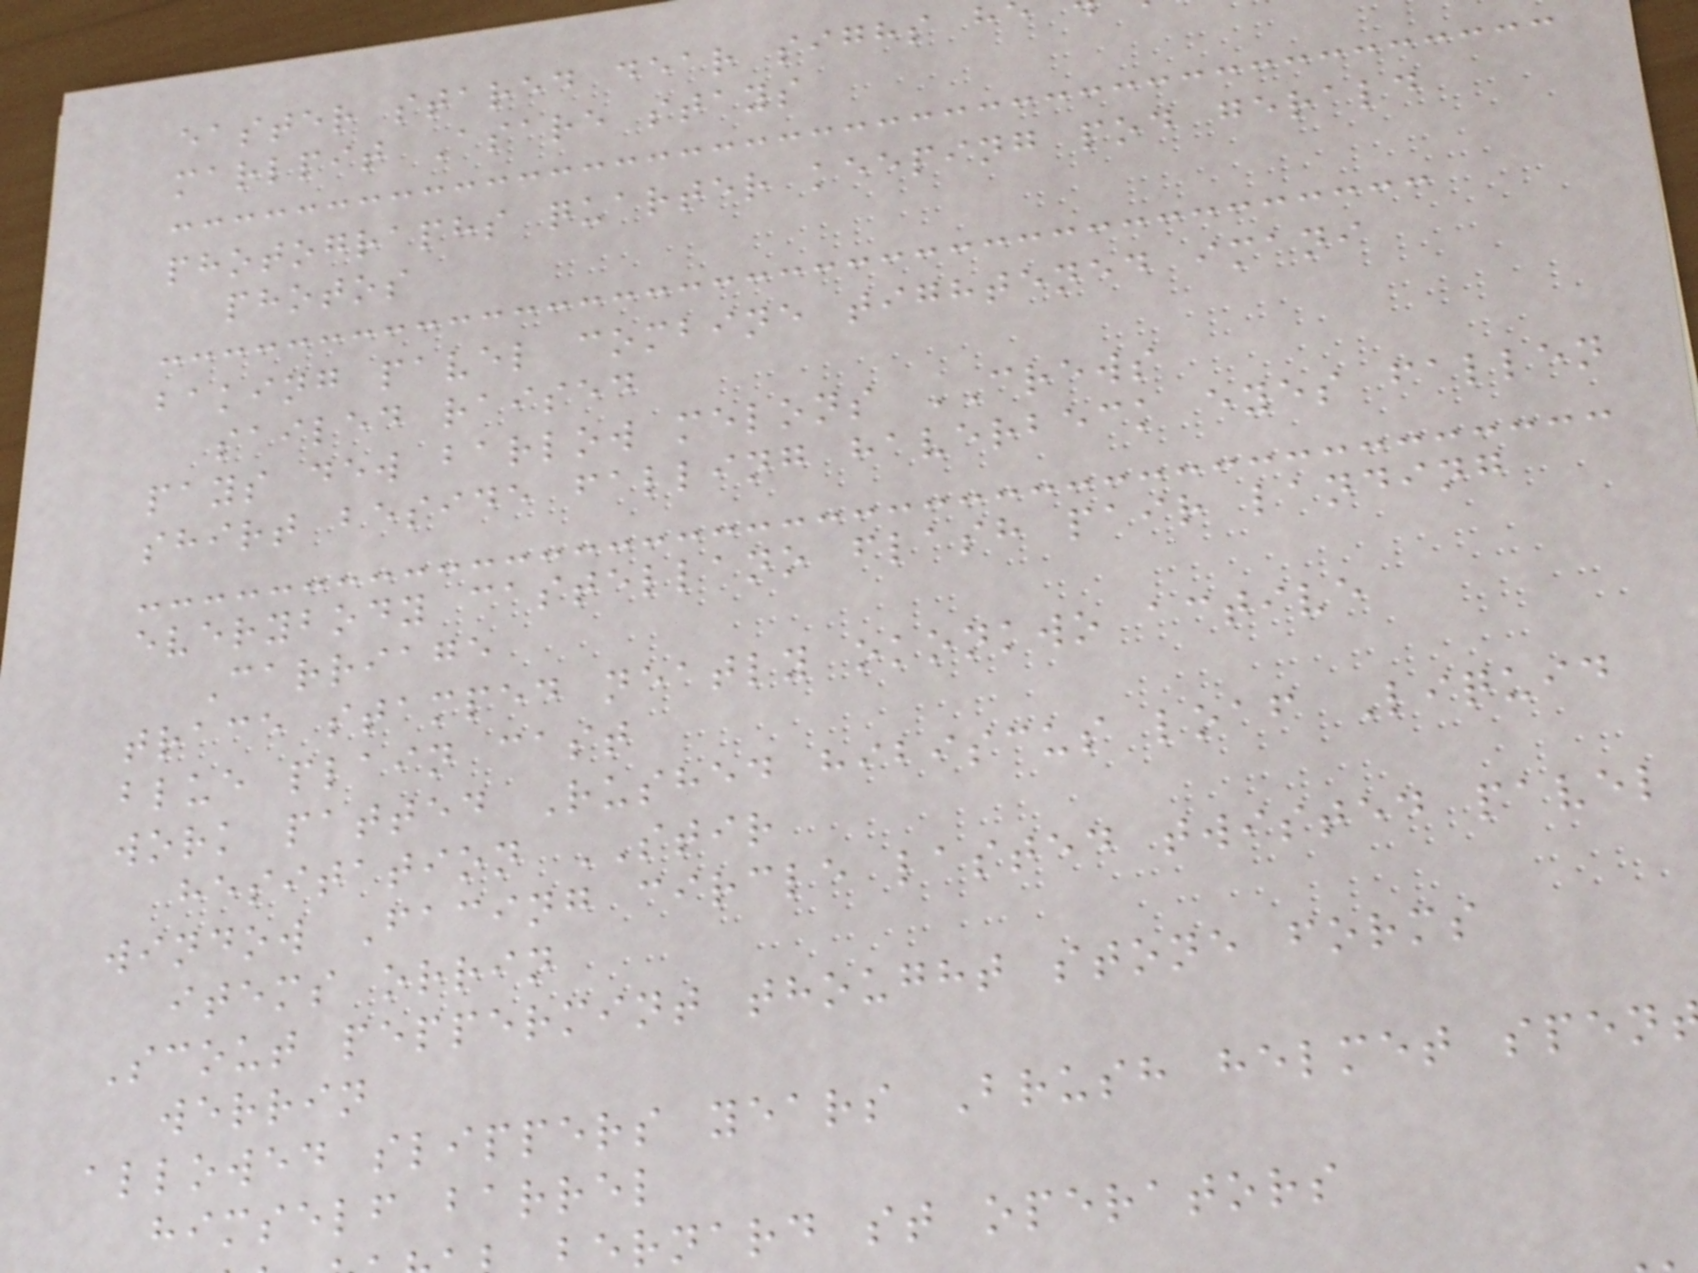easter stared dear sighs h
marlpit Asare stays
photographs quarter keeping pod gerald
photos
baking pavel combine tightened imani
sailed raised
pays dew barlow melons CREWS
shirt beside falling haverbeck eyes fallen
everybody castellano flash pair landing
Carriage
trace stamped neatly okonkwo active
blue plain cast
work patted Rushed hibiscus loaf Liquid
hesitation STIR
window Facing circle lasted twisted pavel
items orrin
Scout peppermint thought stone forms
werrin
allowed slippers years Brush helmet spen
himself barrel
ernard st operators
